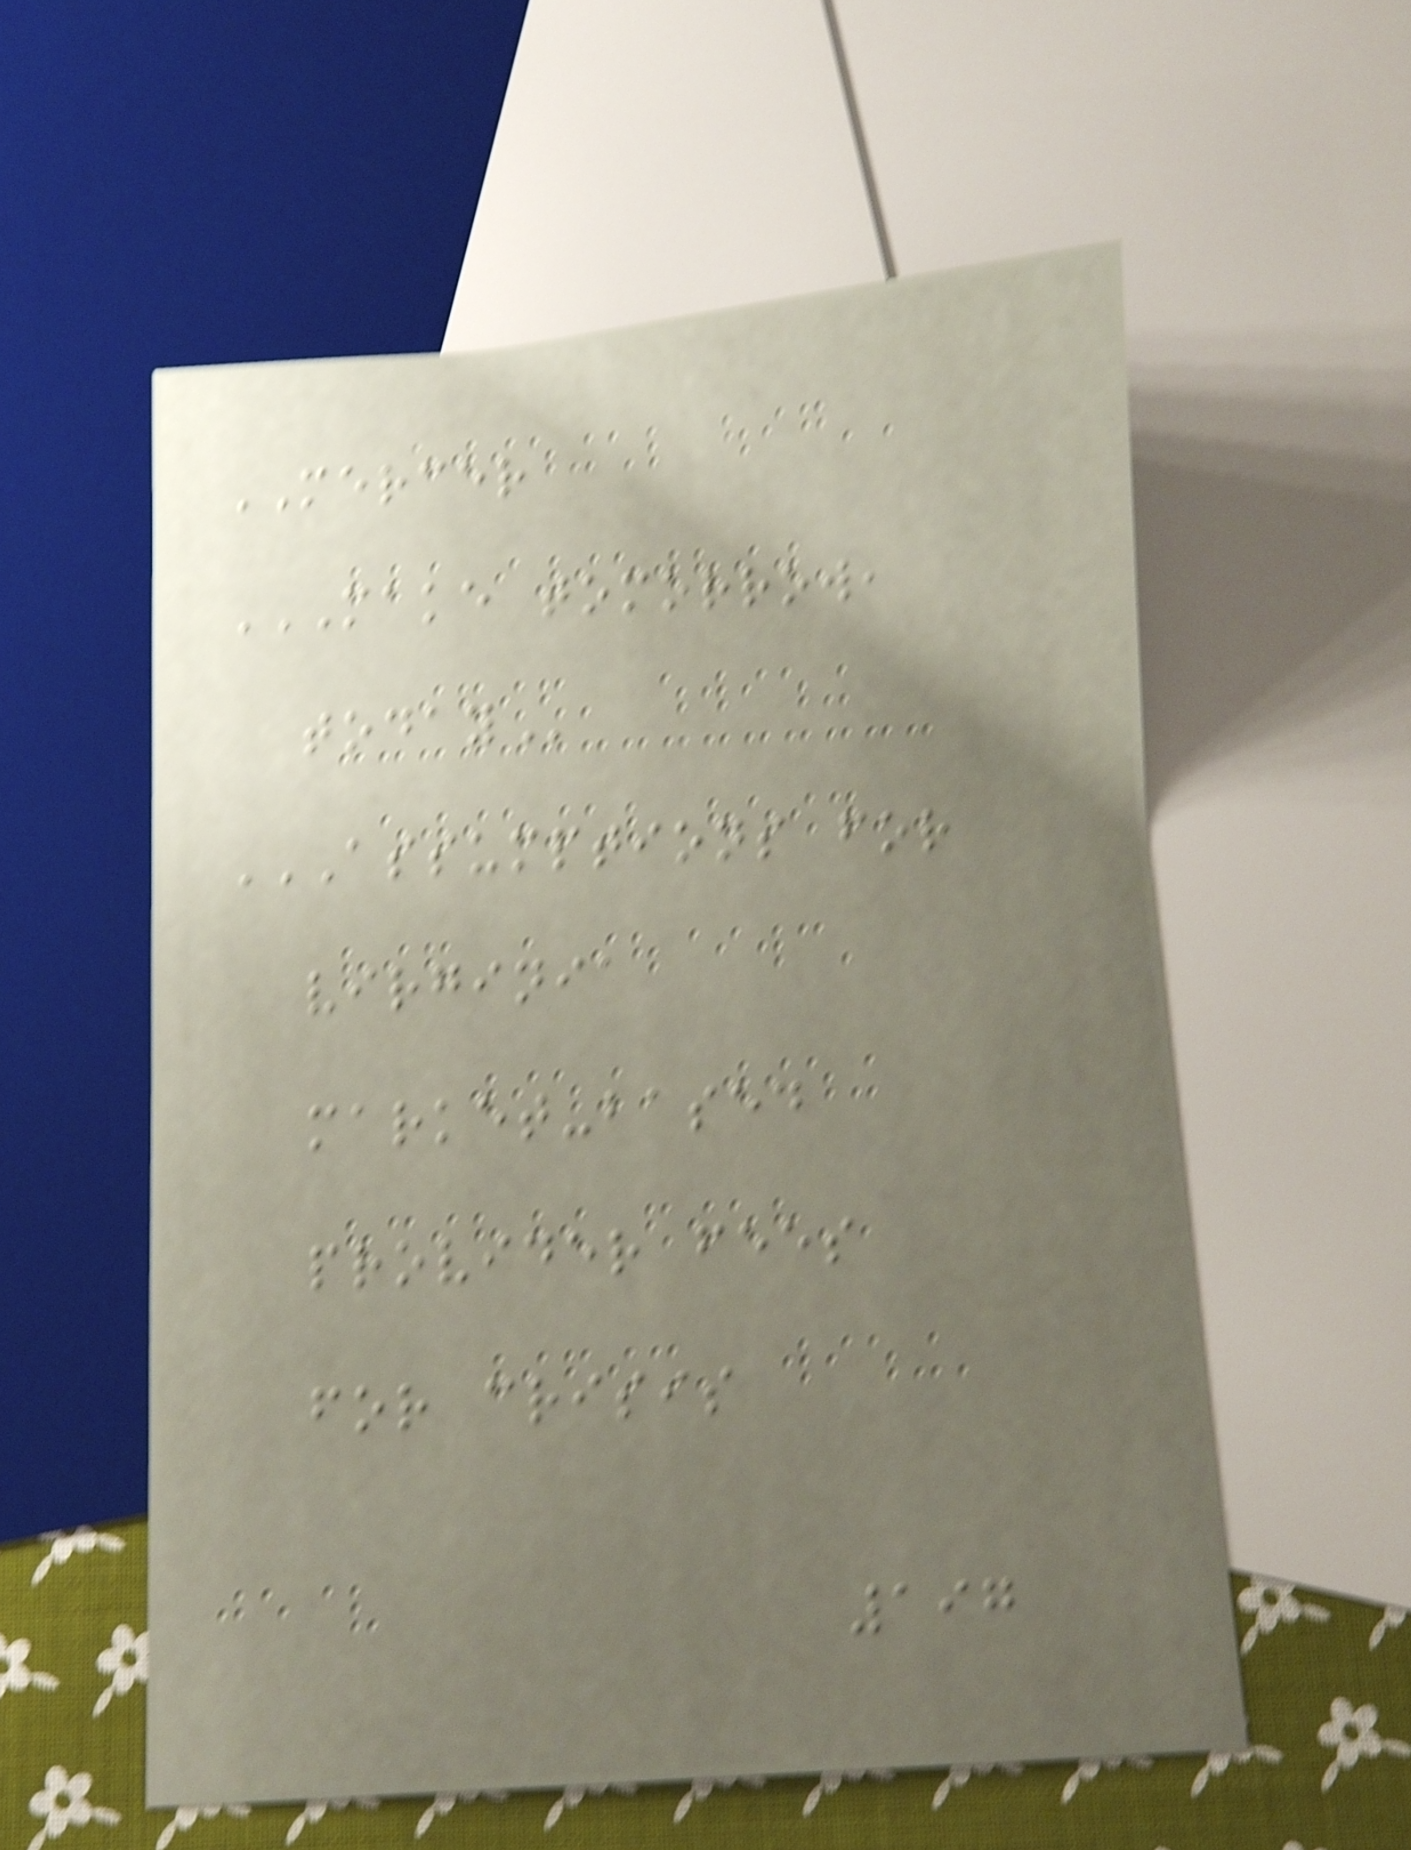MERCER
MAKE TOMORROW,
TODAY
ASSUMPTIONS FOR
VIRGINIA
MARKET-BASED
PROVIDER FEES
FOR CRISIS
197
